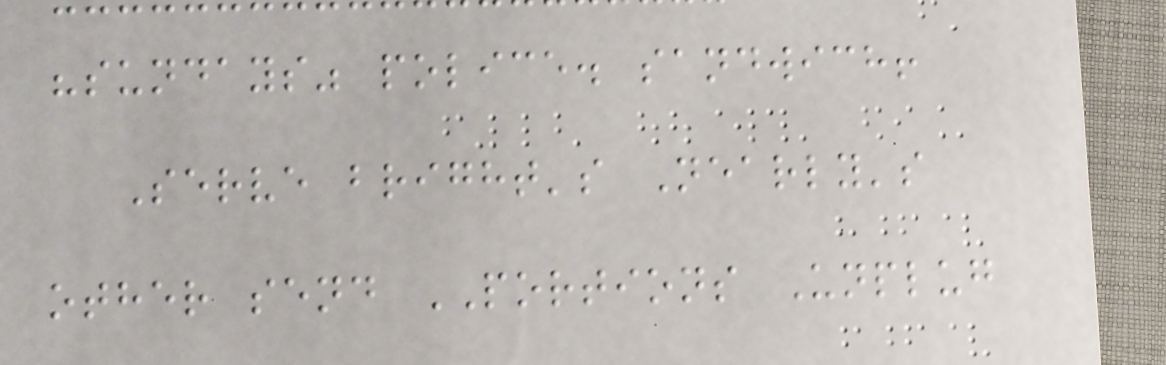"sundays" police. sandwich!
Serve bright's Nearly's
other send PORTIONS Unplug
